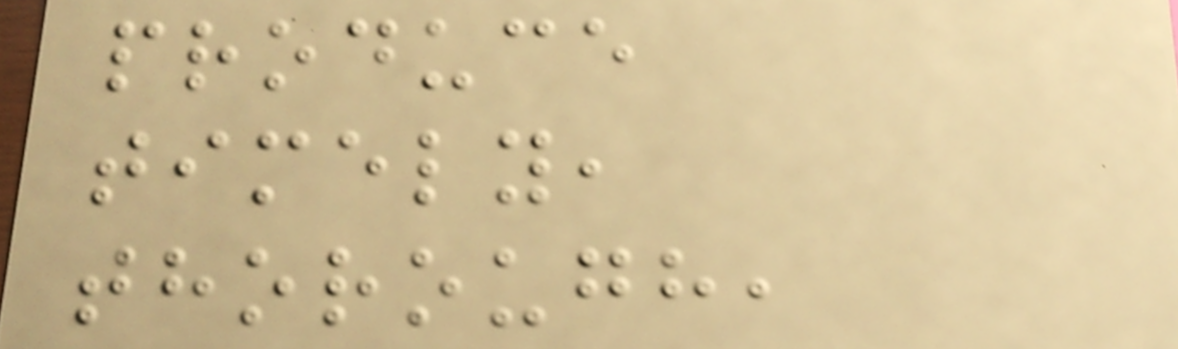produce
timely,
thorough,
